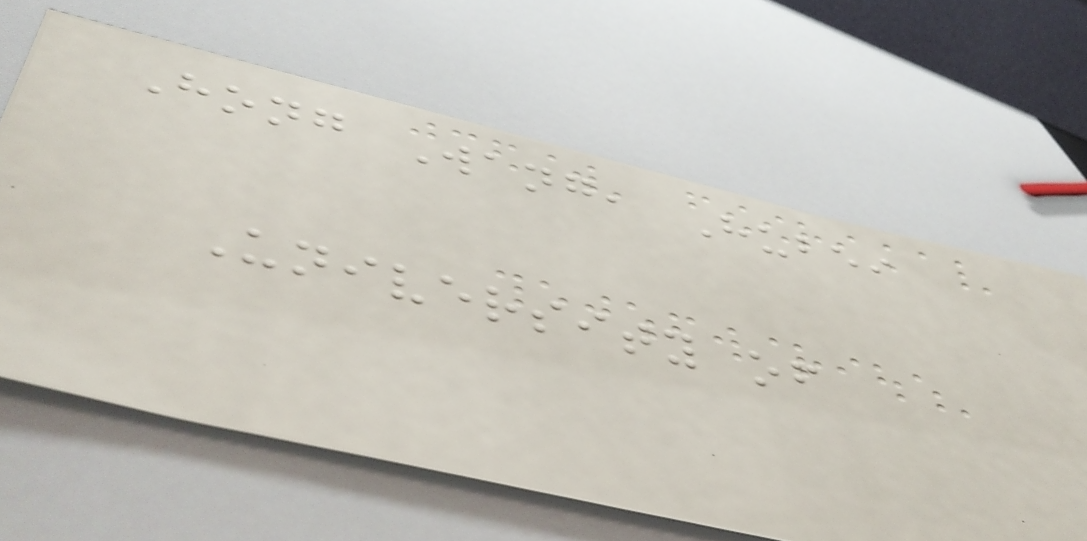Hong Wang, Hubei
University of
